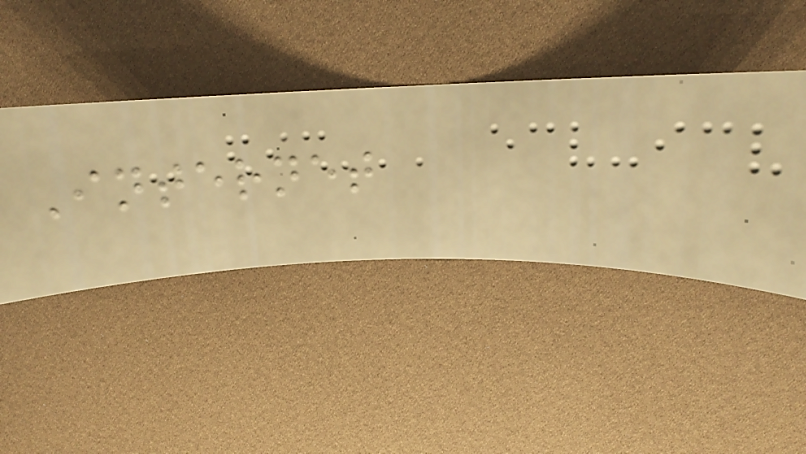Internet
